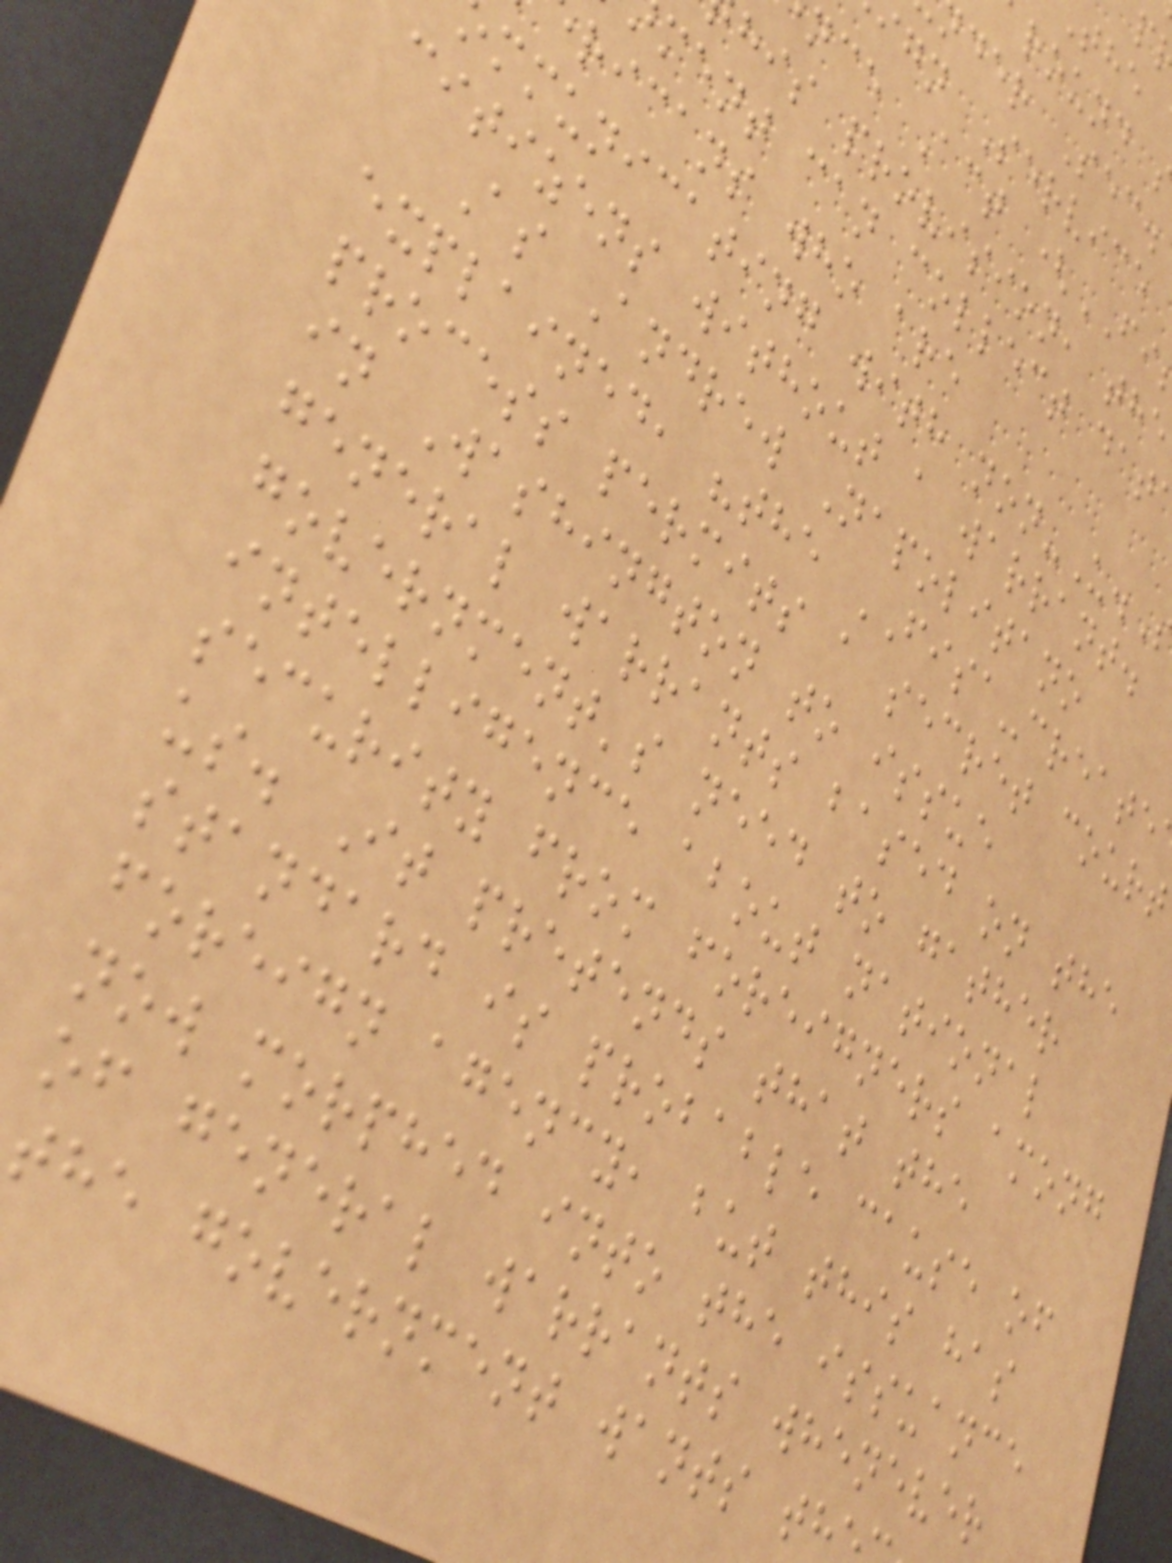der Sec.
ign Service
nce Act (FI
his provision, the
ment can collect dat
ricans who are
mmunicating with non-U.
citizens without a warrant.
As Andrew Napolitano
explained, "the FISA-create
process permits a secret court
in Washington to issue
general warrants based on the
government's need to gather
intelligence about national
security from foreigners among
us. It pretends that the
standard is probable cause of
foreign agency, but this has
now morphed into the issuance
of general warrants whenever
the government wants th
